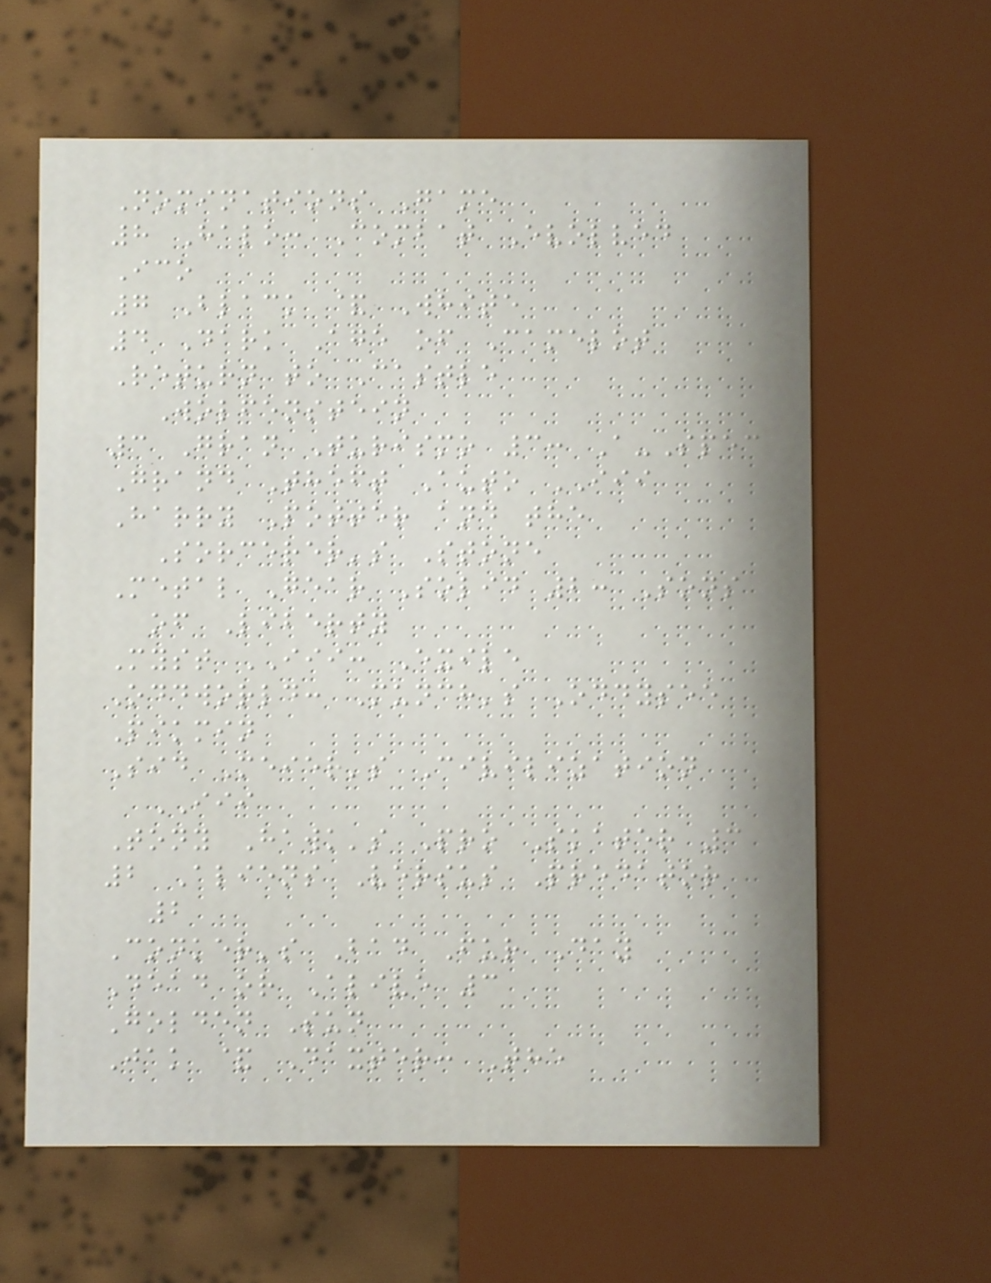Nominations Game
8 Halo: Combat Evolved
Ico
7 Black & White
4 Dark Age of Camelot
Return to Castle
Wolfenstein
3 Gran Turismo 3: A-Spec
Grand Theft Auto III
Harry Potter and the
Sorcerer's Stone
Metal Gear Solid 2: Sons
of Liberty
Myst III: Exile
Oddworld: Munch's Oddysee
Pikmin
Sid Meier's Civilization
III
Tony Hawk's Pro Skater 3
2 Aliens Versus Predator
2
Conker's Bad Fur Day
Dead or Alive 3
Golden Sun
Jak & Daxter: The
